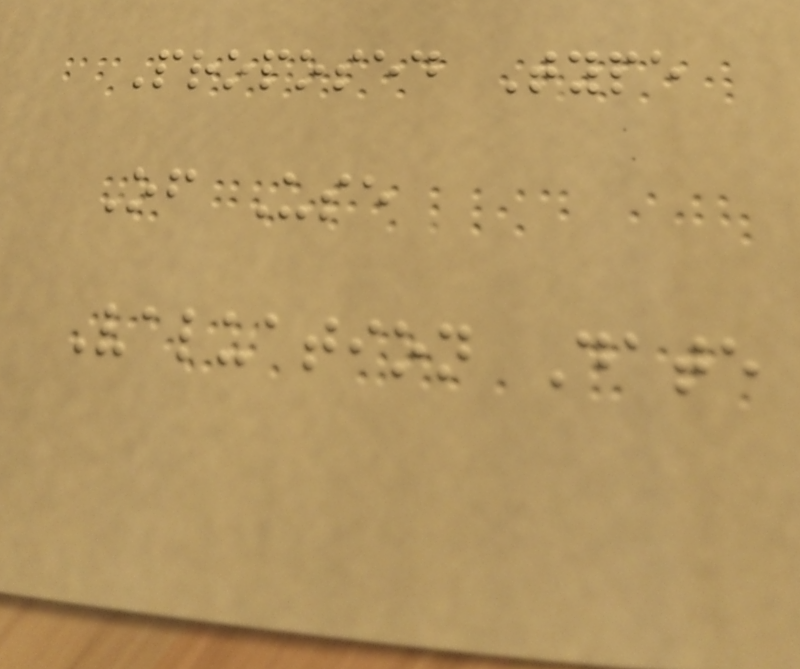Proposed Type
Of Use
Valuation Date
